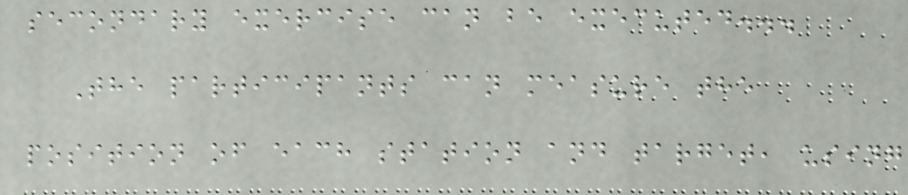secondary exercise can be executed...
The participants can measure the
position of each station and target, using
